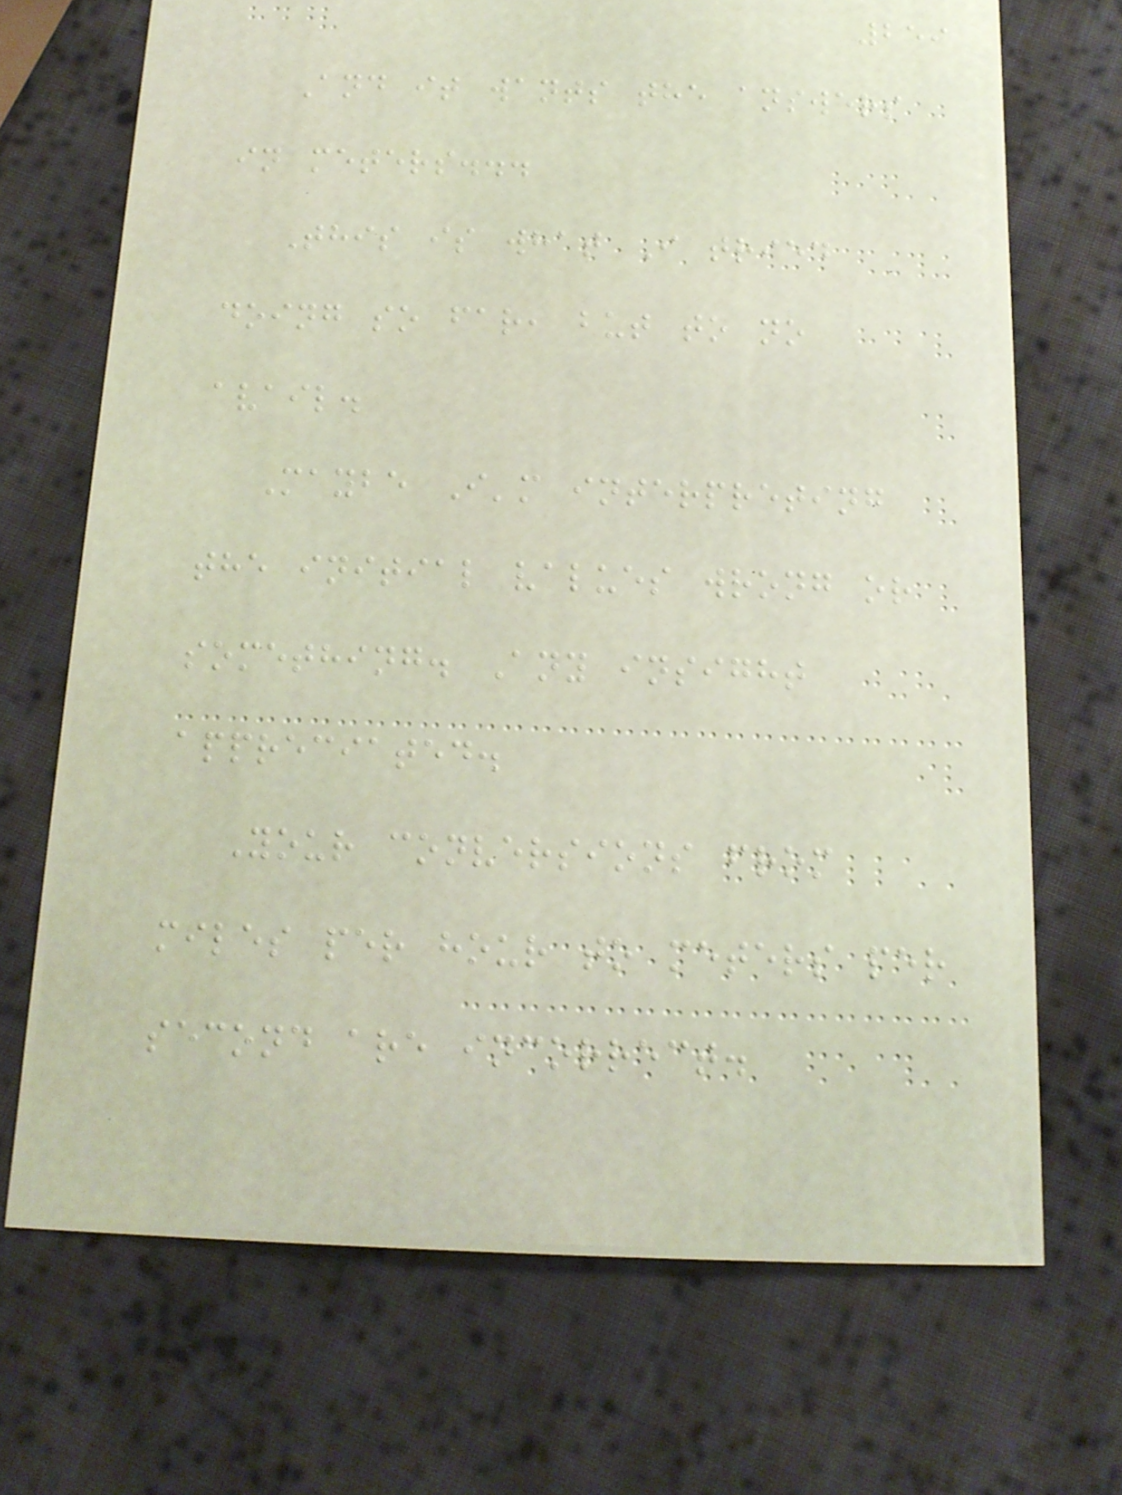259
And it wants the answers
in meters...
This is what I tried
doing so far, but to no
avail.
Maybe I'm interpreting
the initial values wrong or
something. Any insight
appreciated.
Your conversions from
miles per hour to meters per
second are incorrect.
